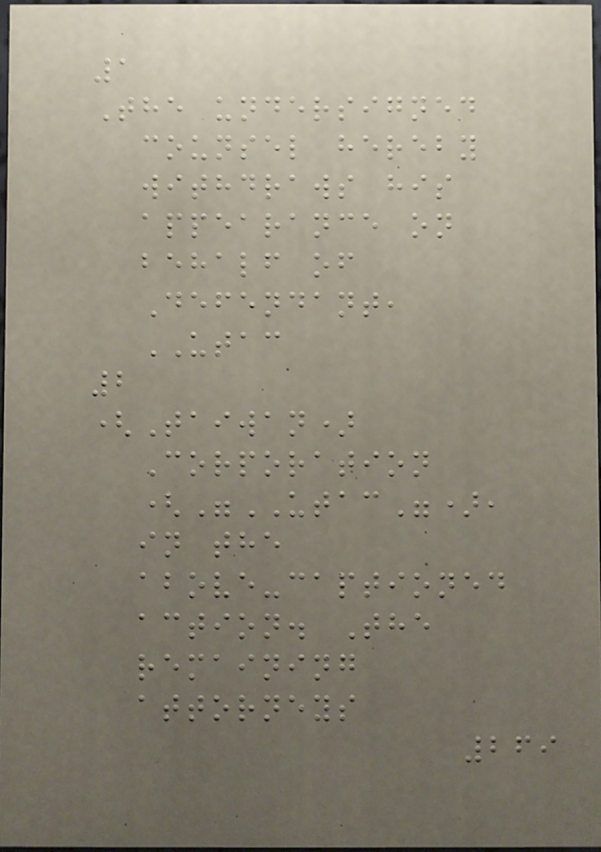1
The undersigned
counsel hereby
withdraws his
appearance on
behalf of
Defendant,
UTAC
2
(Taiwan)
Corporation
("UTAC"),
in the
above-captioned
action. The
remaining
attorneys
269
